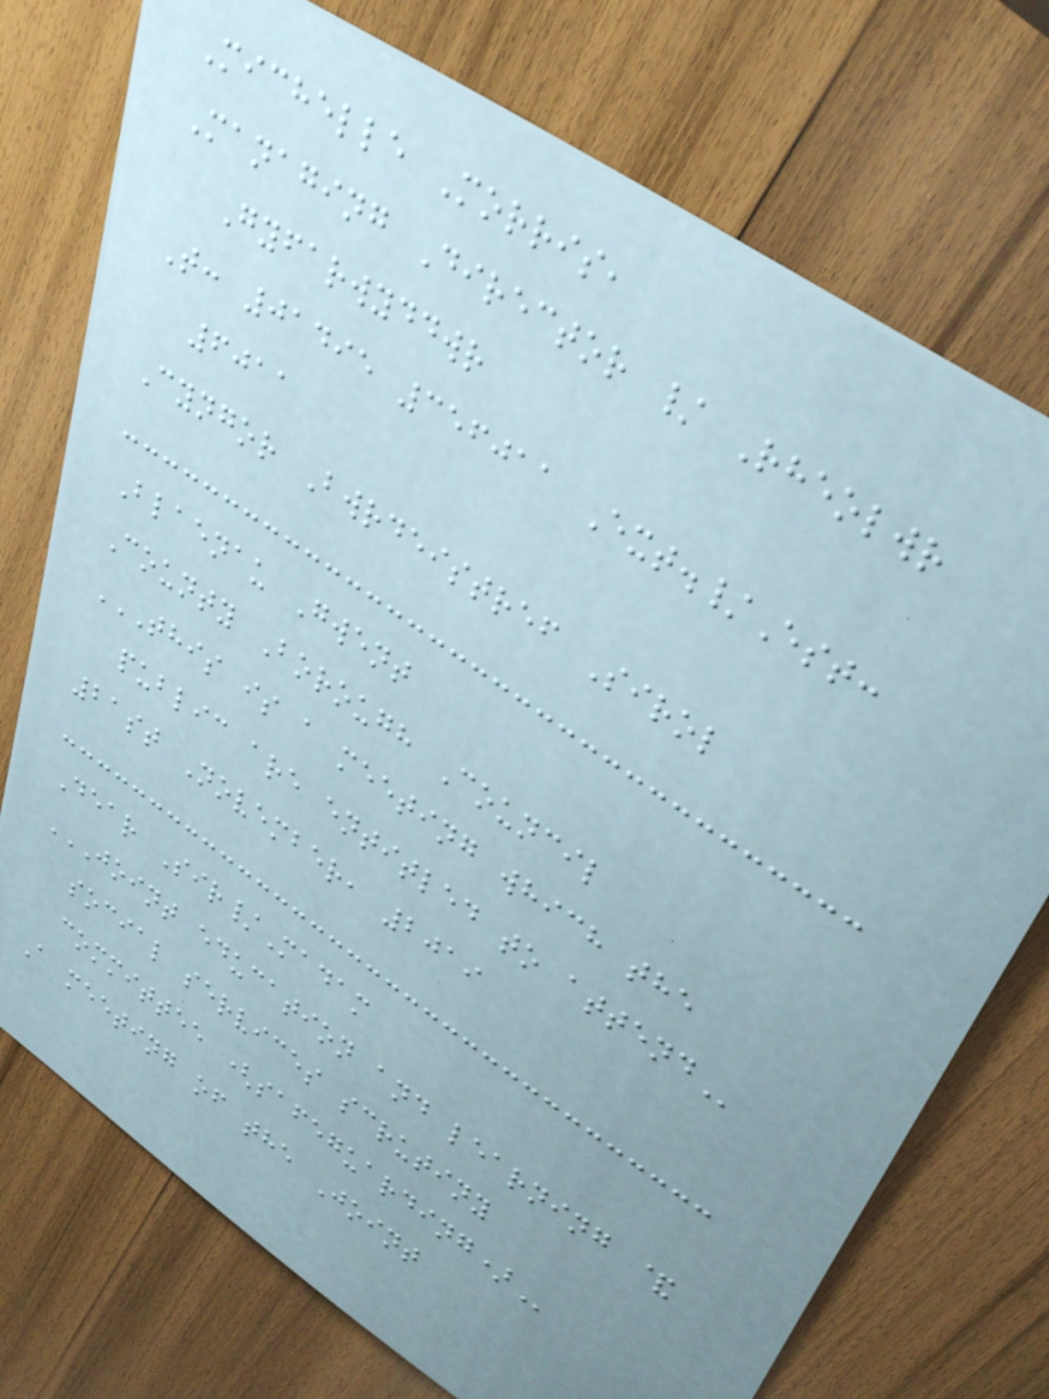Michelle Morris,
Managing Director / Rheolwr
Gyfarwyddwr
T: 01495 356011 Ext./Est:
6011
Cyngor Bwrdeistref Sirol
Blaenau Gwent
County Borough Council
THIS IS A MEETING WHICH THE
PUBLIC ARE ENTITLED TO ATTEND
21st November, 2019
Dear Sir/Madam
JOINT EDUCATION AND LEARNING &
SOCIAL SERVICES SCRUTINY
COMMITTEE (SAFEGUARDING)
A meeting of the Joint
